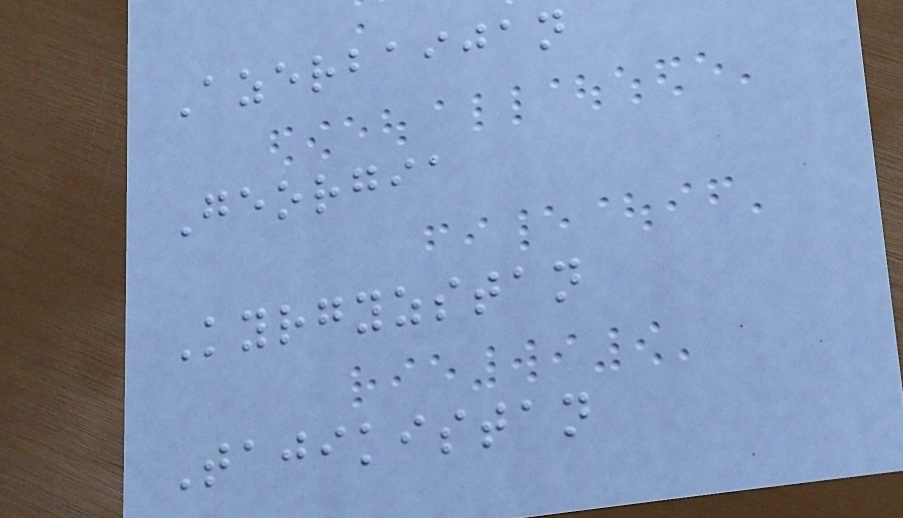Azerbaijan
Georgia
Kyrgyzstan
Tajikistan
